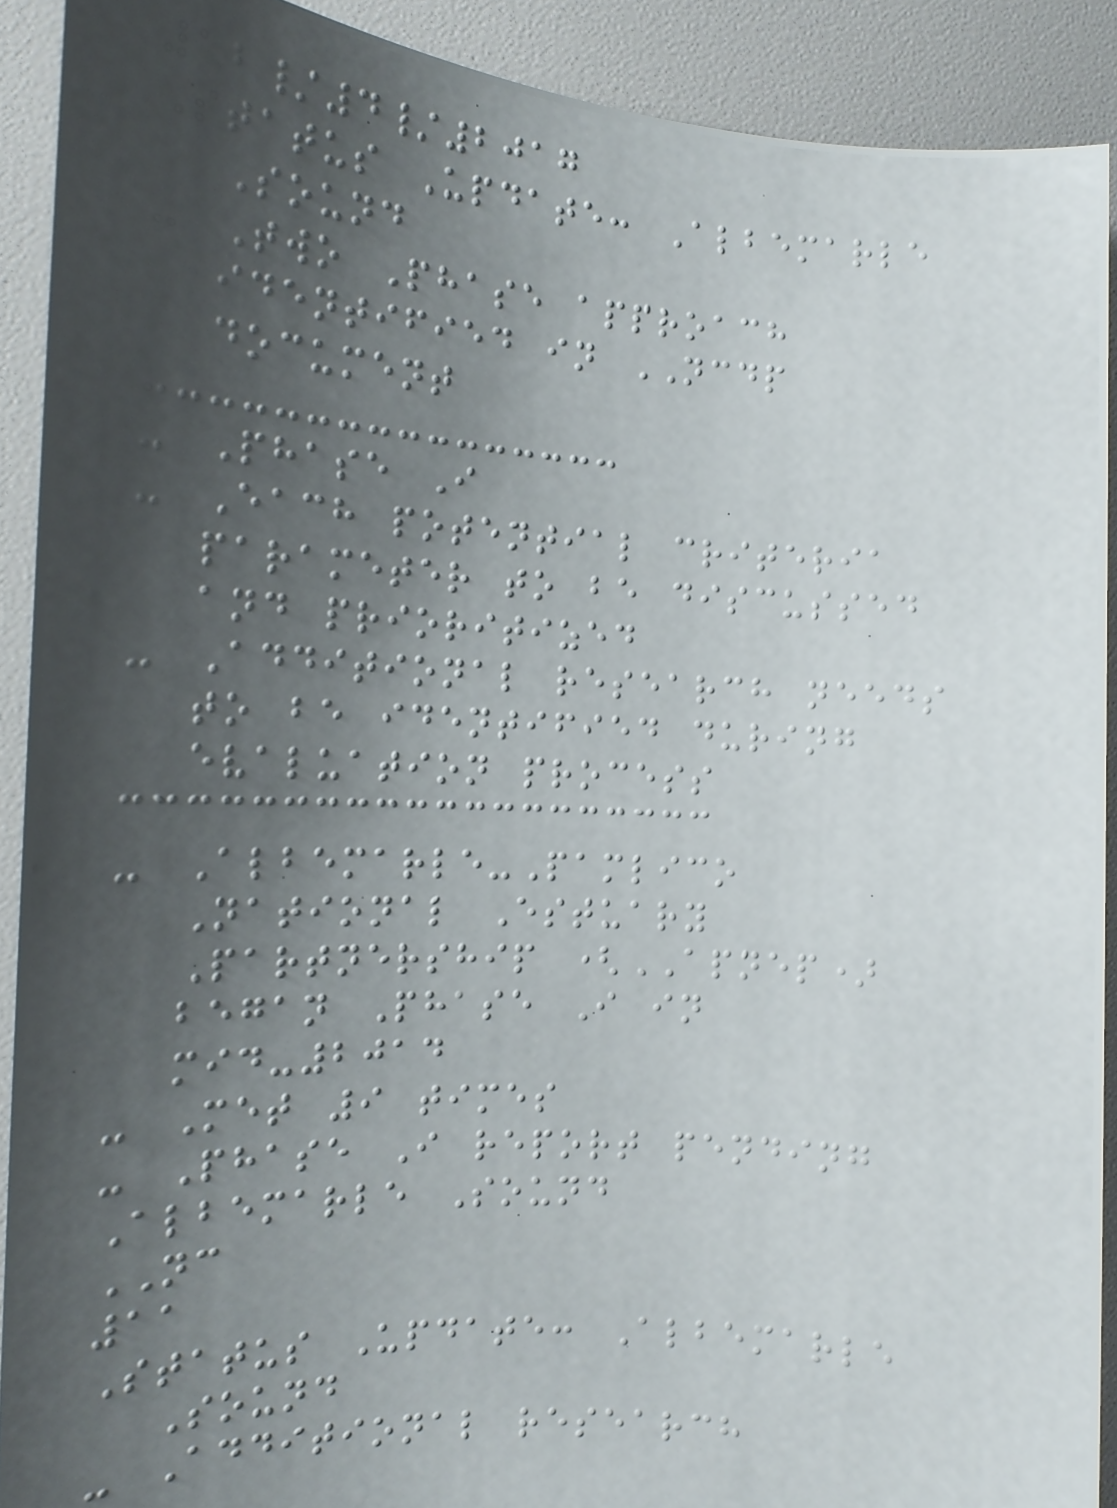12/4/2017
Status Update: Albemarle
Sound
- Two Phase approach
identified in NCDP
document
- Phase I
- Each potential criteria
parameter to be discussed
and prioritized
- Additional research needs
to be identified during
evaluation process
- Albemarle-Pamlico
National Estuary
Partnership (APNEP)
began Phase I in
mid-2014
- Met 9 times
- Phase I report pending
Albemarle Sound
NC
11
Status Update: Albemarle
Sound
- Additional research
